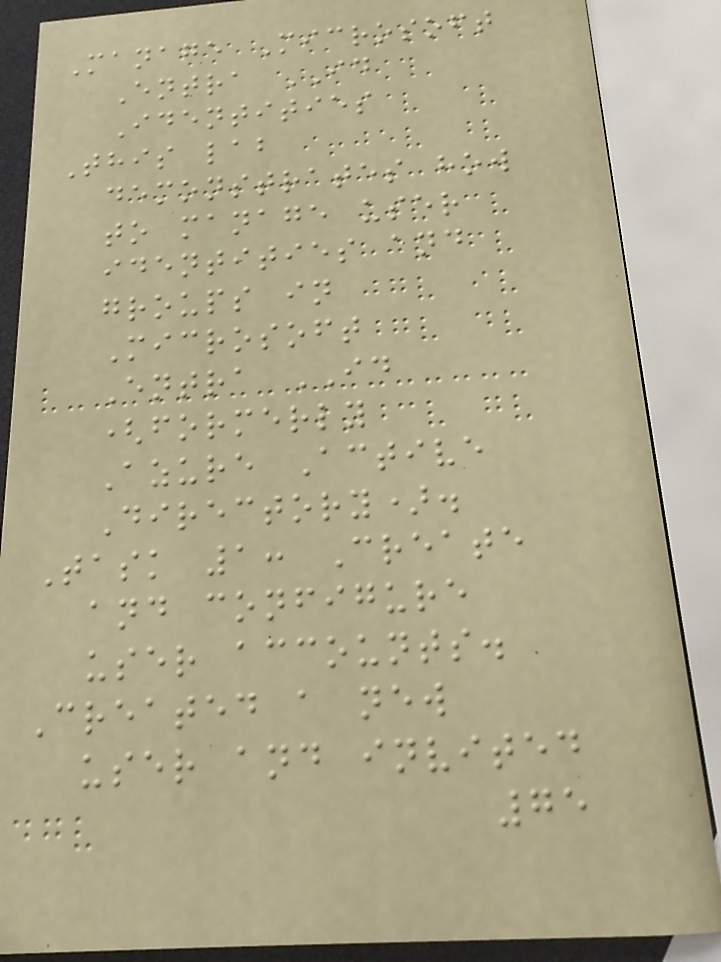Manage Microsoft
Entra ID
Identities
This lab
demonstrates how
to manage user
identities and
groups in
Microsoft
Entra ID
(formerly
Azure Active
Directory).
Task 1: Create
and configure
user accounts.
Created a new
user and invited
75
